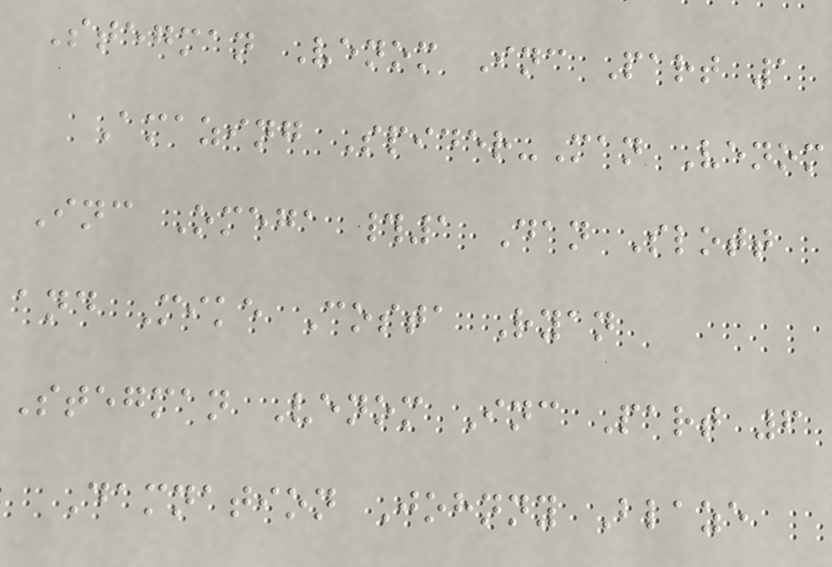Stegman Venom Inc Part 1
Amazing Spider-Man Venom
Inc Omega #1 Dan Slott
and Mike Costa Ryan
Stegman Venom Inc Part 6
Damnation Johnny Blaze
